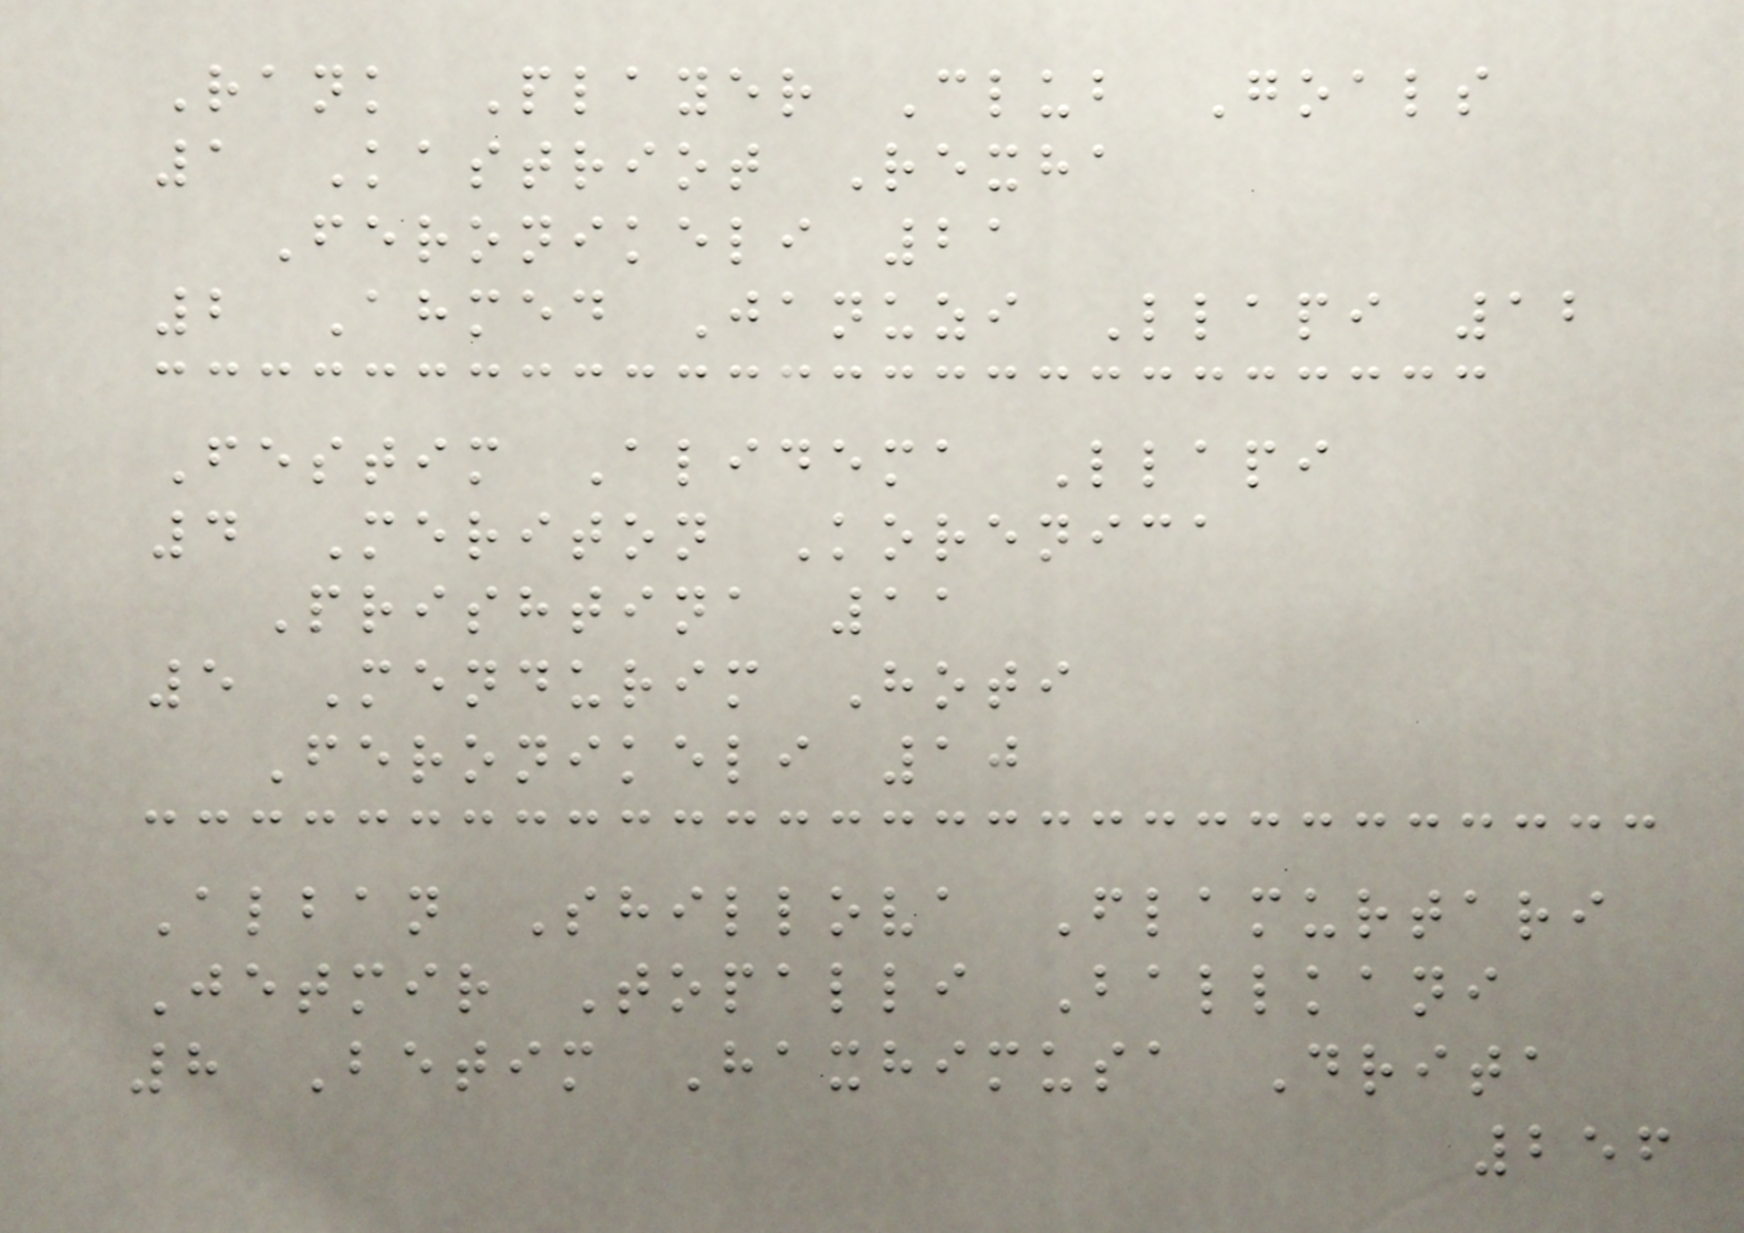Rank Player Club Goals
1 Kastriot Rexha
Feronikeli 21
2 Ahmed Januzi Llapi 12
Festim Alidema Llapi
4 Meriton Korenica
Prishtina 11
5 Mendurim Hoti
Feronikeli 10
Alban Shillova Flamurtari
Jetmir Topalli Ballkani
8 Betim Haxhimusa Drita
256
